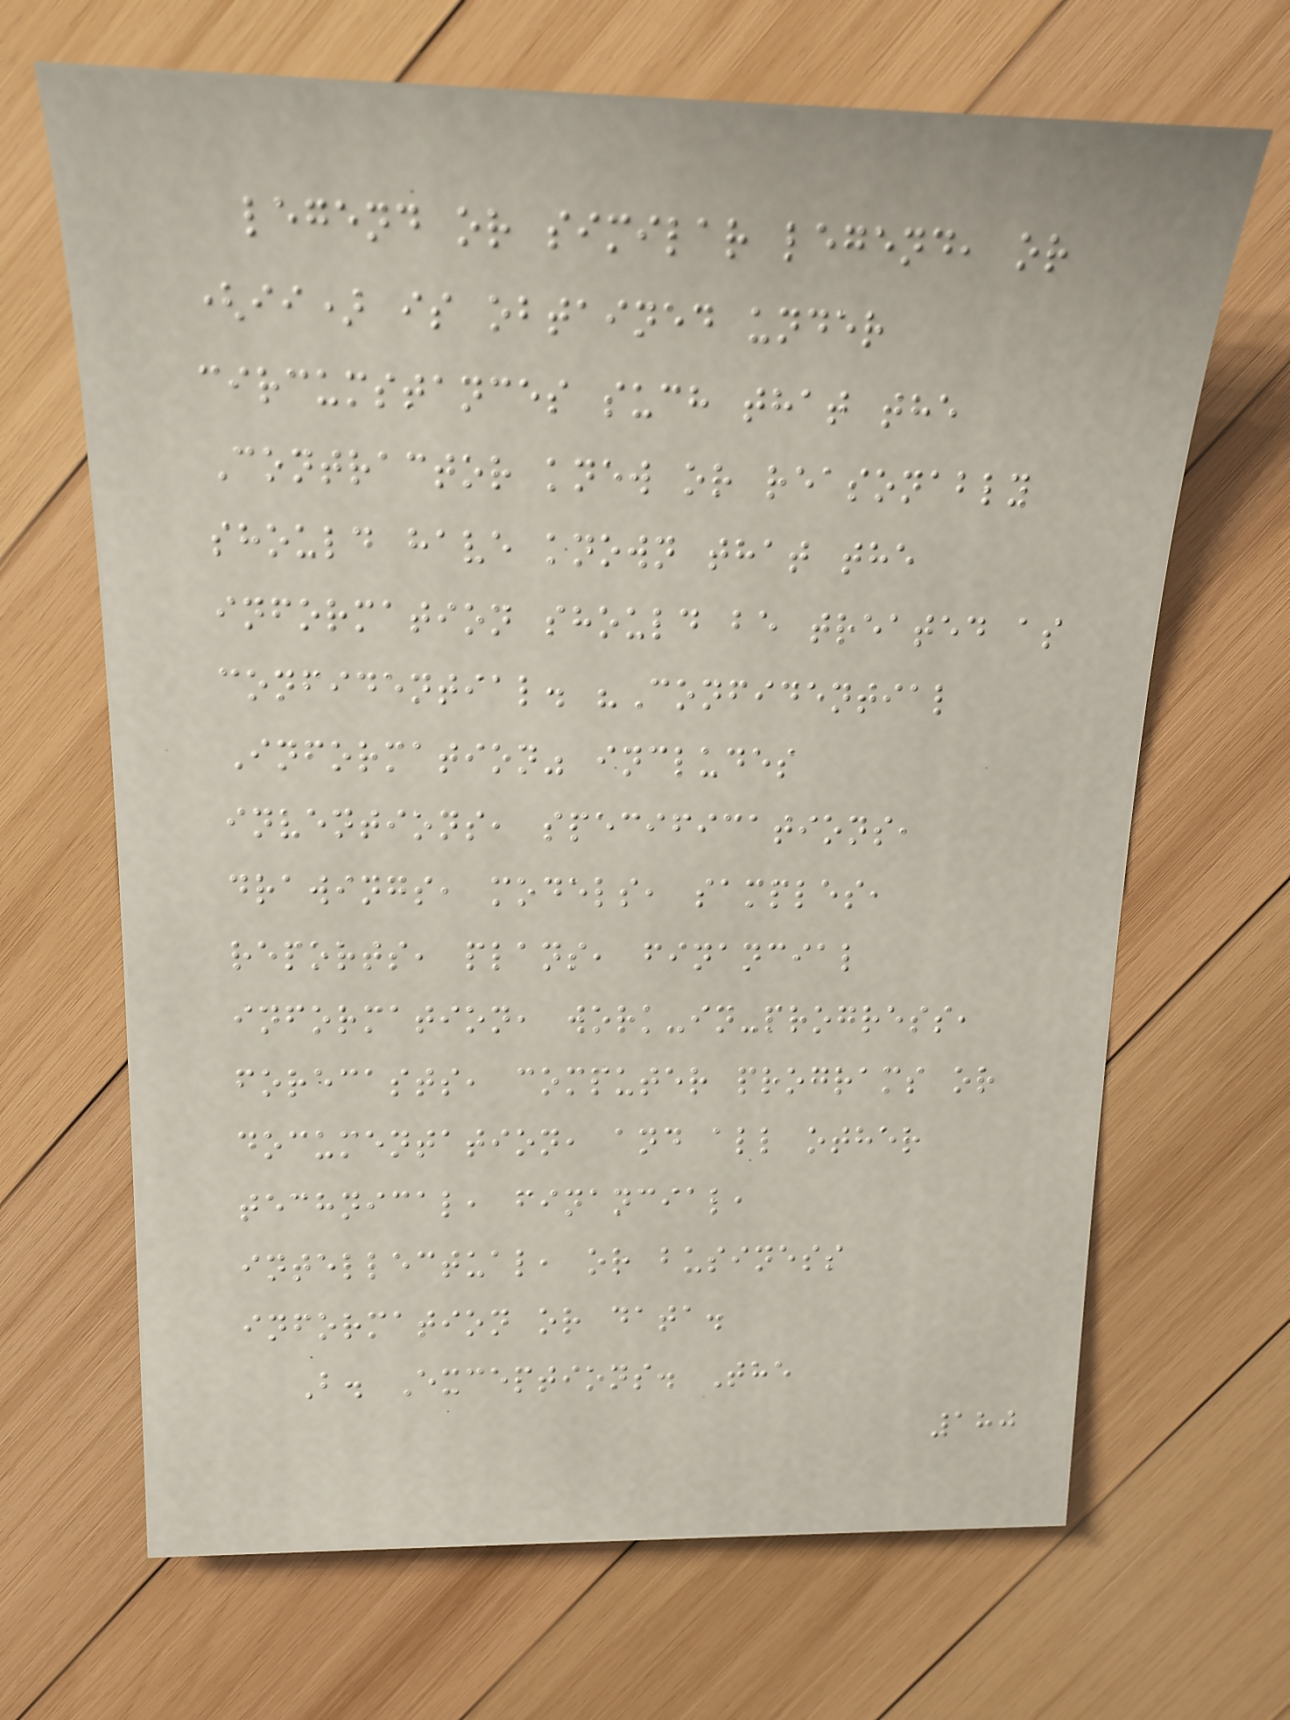legend or similar legend, or
(ii) is obtained under
circumstances such that the
Contractor knew or reasonably
should have known that the
information should be treated as
confidential. "Confidential
Information" includes
inventions, specifications,
drawings, models, samples,
reports, plans, financial
information, work-in-progress,
forecasts, computer programs or
documentation, and all other
technical, financial,
intellectual, or business
information or data.
B. Exceptions. The
180
